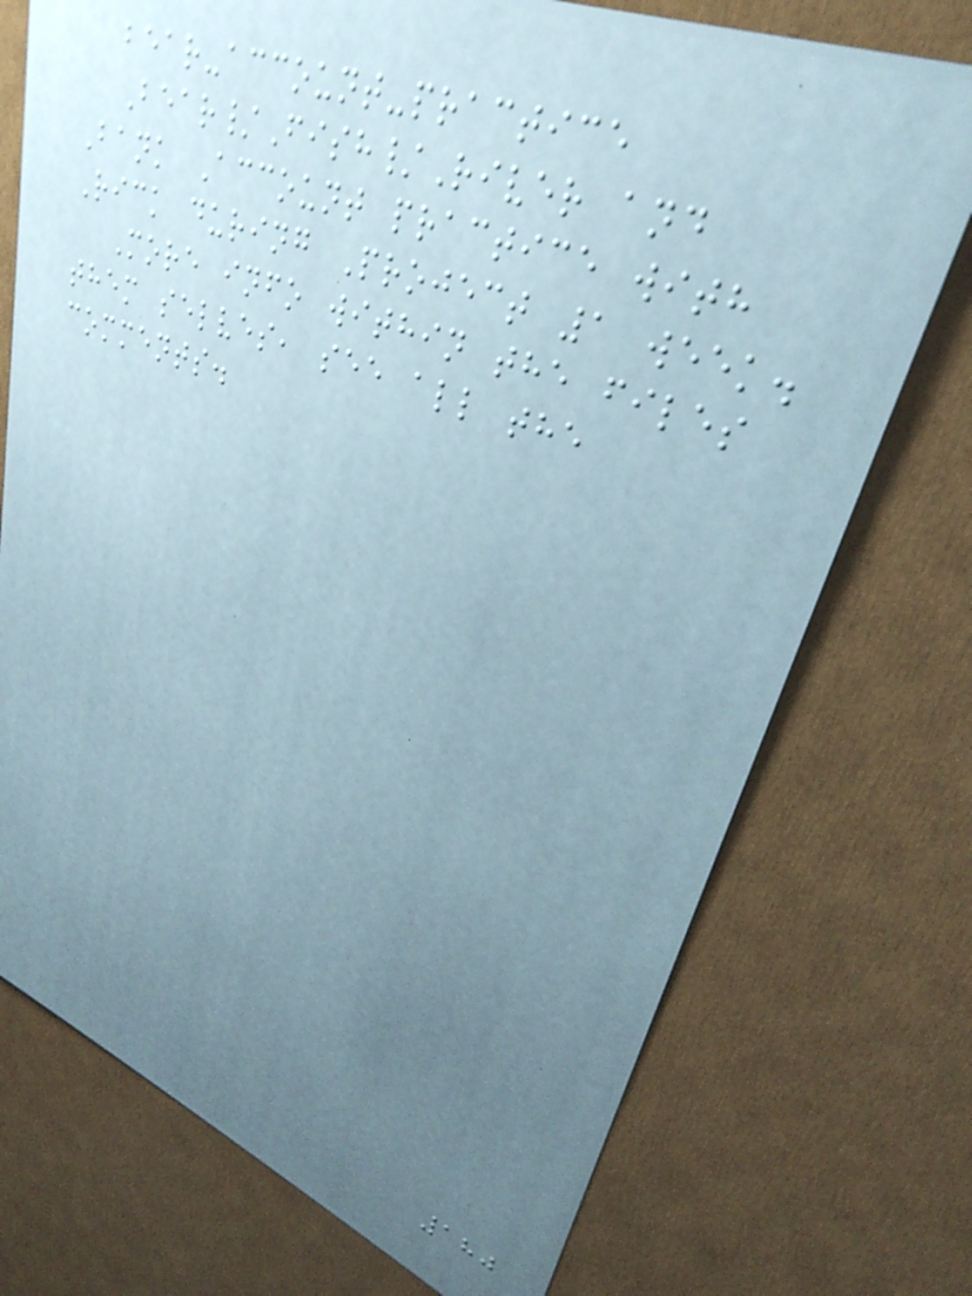bear-account-practice
Bear/Fish/River and
Bank Account practice with
Rick during Project 1 week.
More info within the files
them selves, see all the
comments.
180
